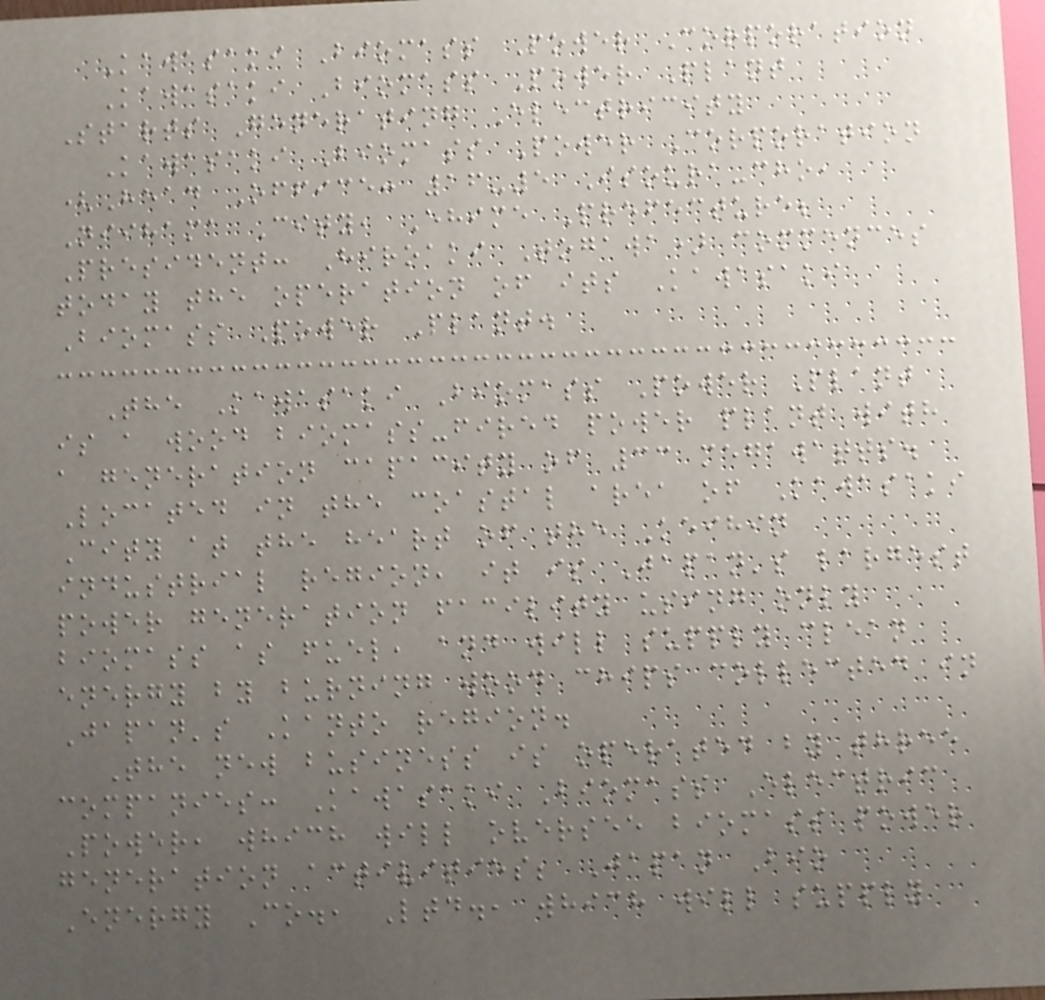Kawasaki Biomass Power Corporation
Kawasaki Biomass Power Plant
Starts Generating Electricity
Kawasaki Biomass Power Corporation
(Head Office: 16-5 Isoura-cho,
Niihama City, Ehime Prefecture;
President: Hiroaki Togawa) commences
today the operation of its Kawasaki
Biomass Power Plant.
The Kawasaki Biomass Power Plant
is a wood biomass-fired power plant with
a generation capacity of 33 megawatts.
Located in the coastal area of Kawasaki
City at the heart of the Keihin
industrial region, it is Japan's largest
power generation facility using only
biomass as fuel, and will supply clean
energy by burning wood chips collected in
Japan's Kanto region.
The new business is operated by three
companies: Kawasaki Biomass Electric
Power, which will oversee biomass power
generation activities; Japan Bio
Energy Co., Ltd., which will supply
